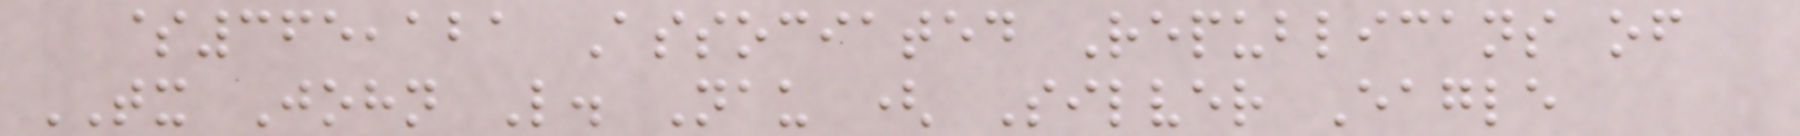$365,121 Associated Republicans of
TX John L. Nau ( Silver Eagle
